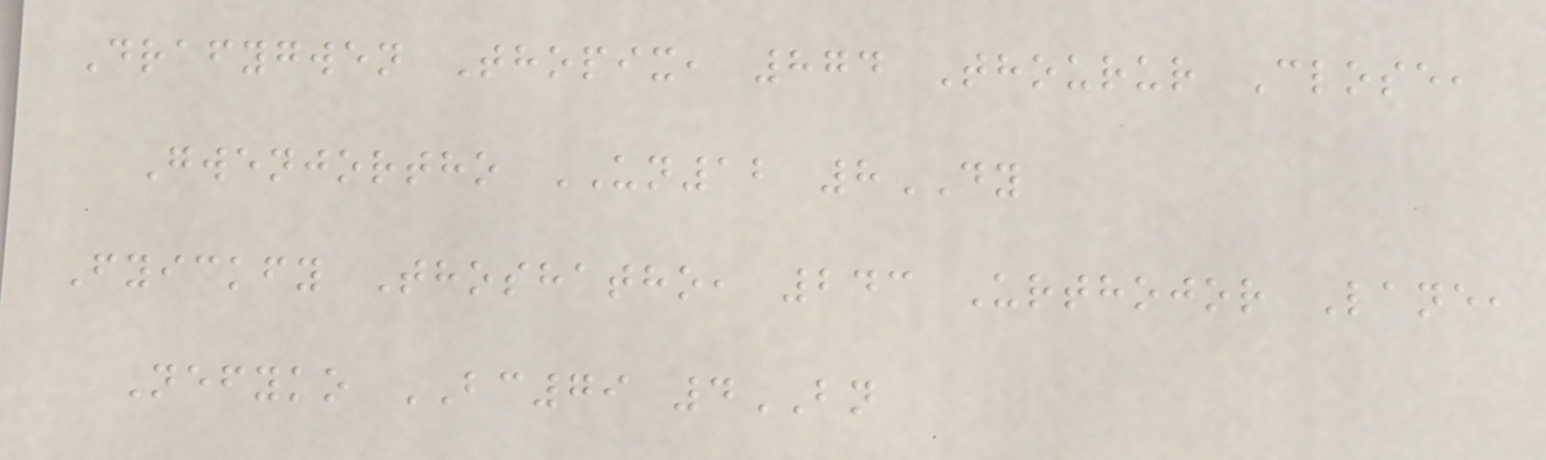Drafygwen Thopix, 874 Thourur Close,
Gwenjortho UN12 8DY
Fyickfy Thoshatho, 243 Urthojor Lane,
Nefyko BC79 4BN
